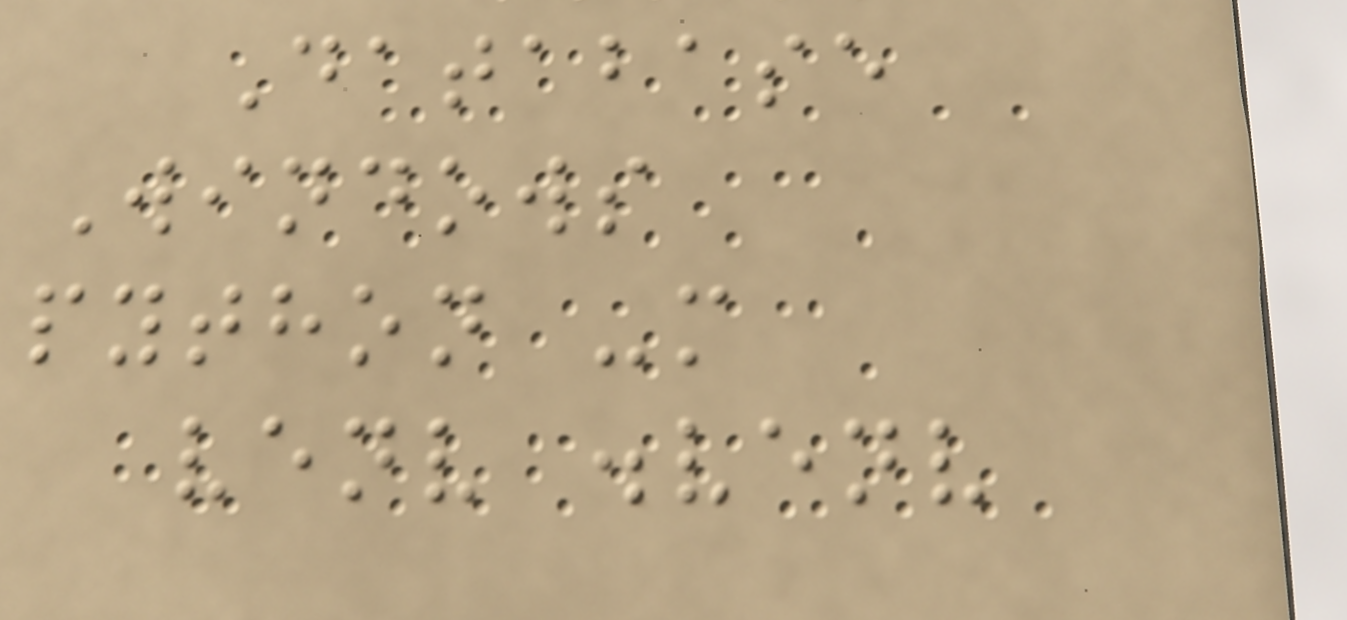Database
Windows
python -m
venv .venv
